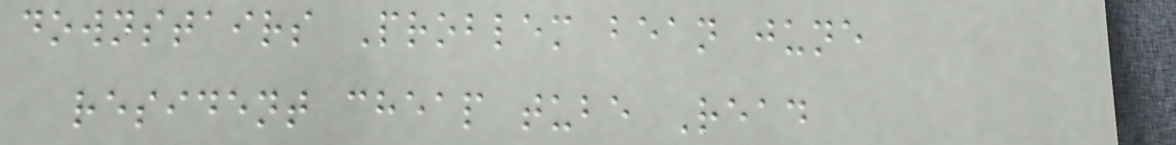downstairs Problem bean june
resident cheap tube Read
